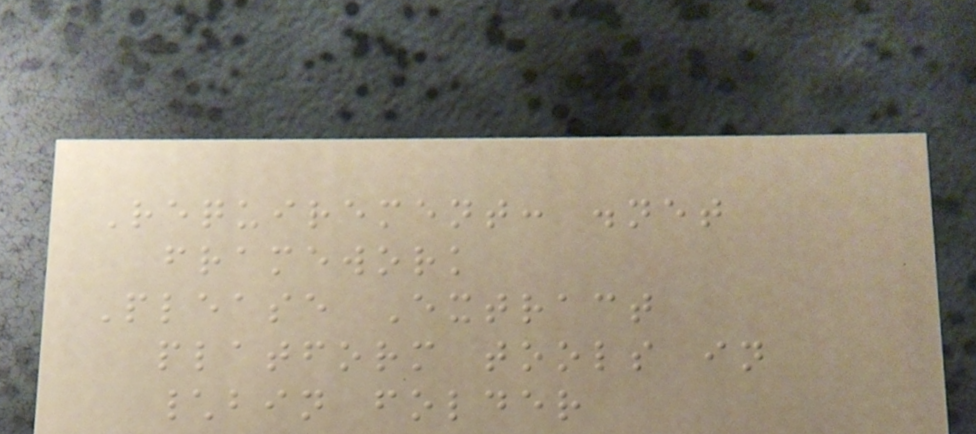Requirement: .net
framework
Please Extract
platform tools in
\bin folder
